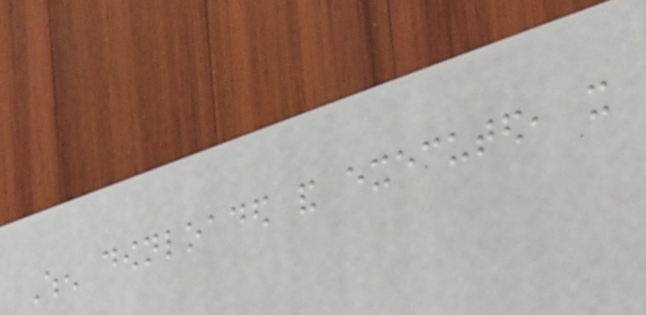When downloaded and executed, it
